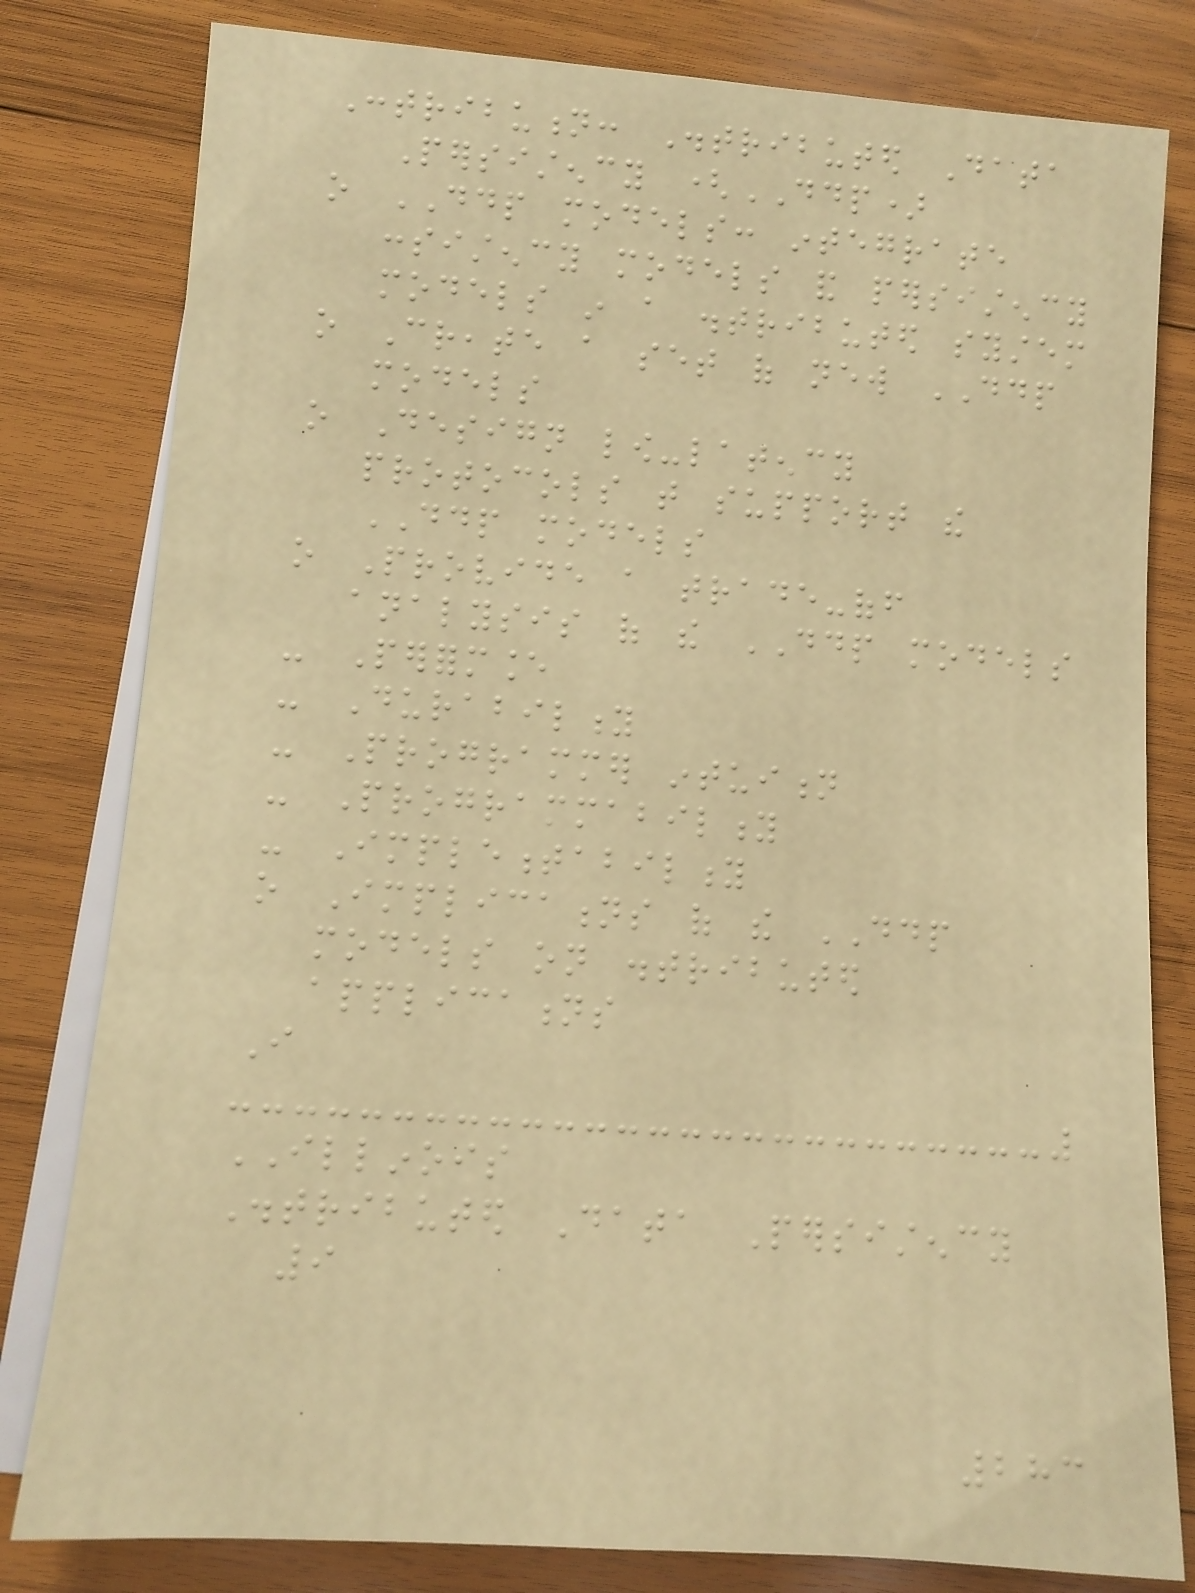Contribution: Distributed Data
Persistency (DDP)
o DDP models: integrate
consistency models and persistency
models in a distributed system
o Create a set of new DDP
models
o Design low-latency
protocols that support the
DDP models
o Provide a trade-off
analysis of the DDP models
- Performance
- Durability
- Programmer intuition
- Programmability
- Implementability
o Implications of the DDP
models on distributed
applications
I
ILLINOIS
Distributed Data Persistency
9
283
